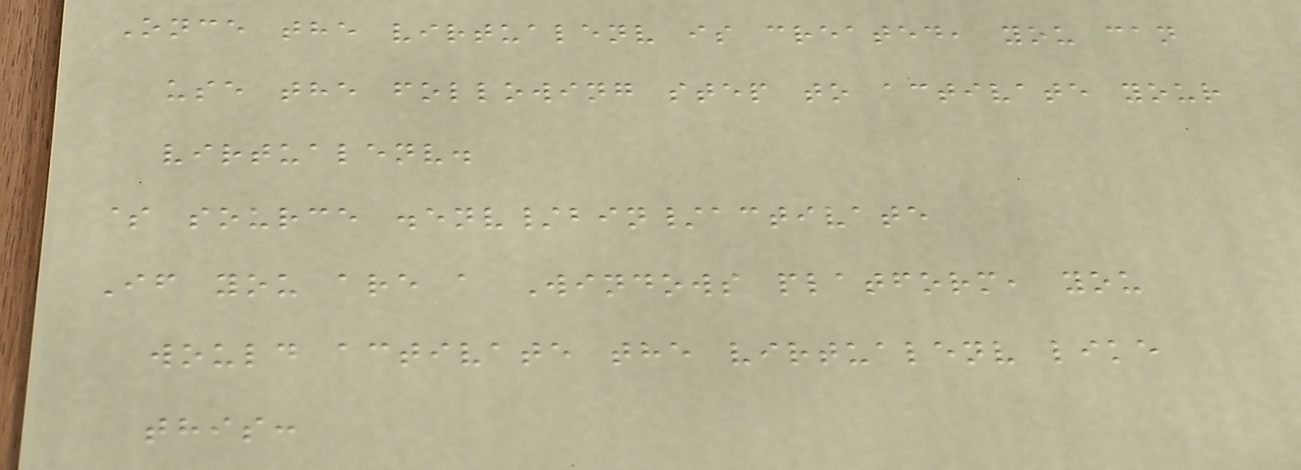Once the virtualenv is created, you can
use the following step to activate your
virtualenv.
$ source .env/bin/activate
If you are a Windows platform, you
would activate the virtualenv like
this:
